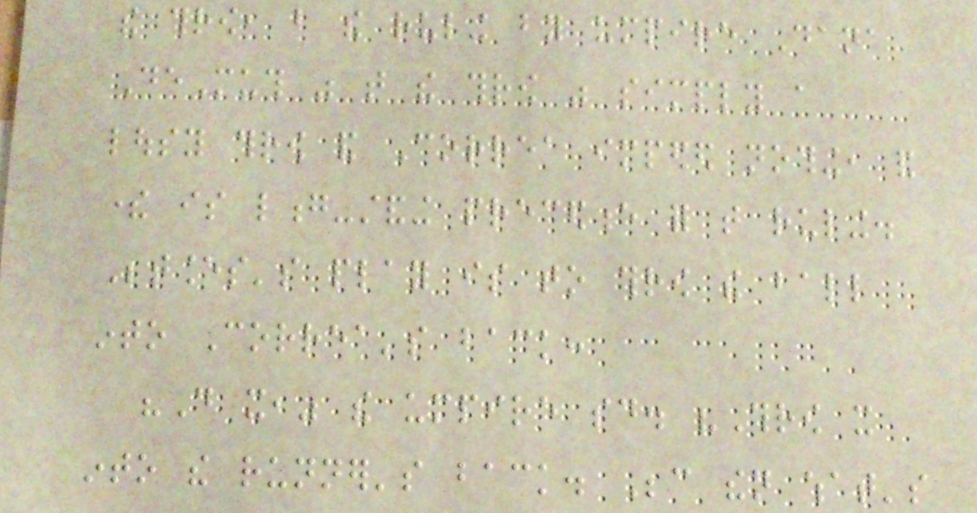the throw, but the ruling by umpire Dana
DeMuth was that the throw was simply a
lousy throw and Correa impeded nothing, and
there is long-standing precedence for that ruling.
Betances's play is to throw the ball
into Correa's back:
"Do it," the umpire said. "Throw it
into the runner's back. Because then what's
